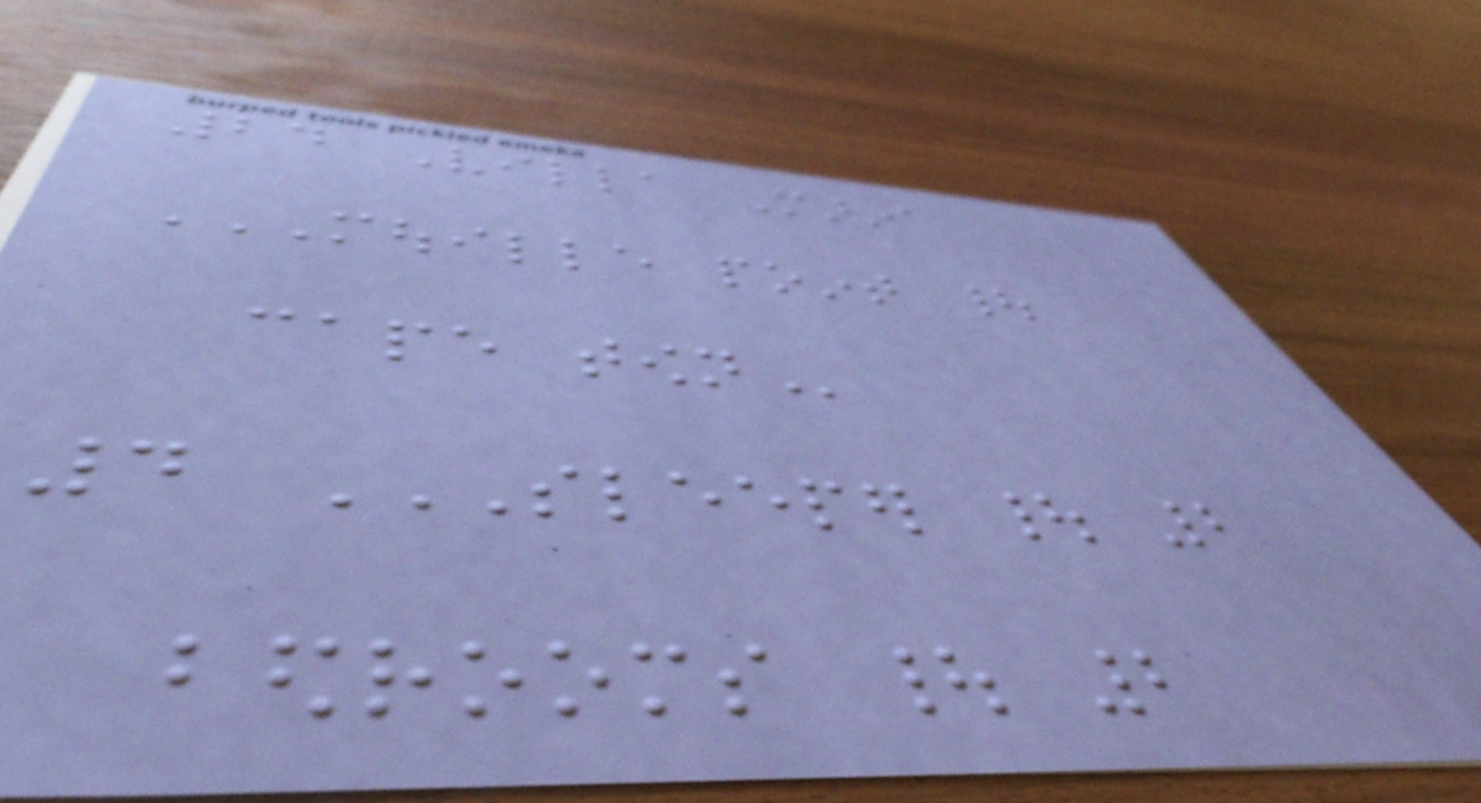24 Villa Marina
MOUILLE POINT |
CAPE TOWN
4 SLEEPER | 2
BEDROOMS | 2
